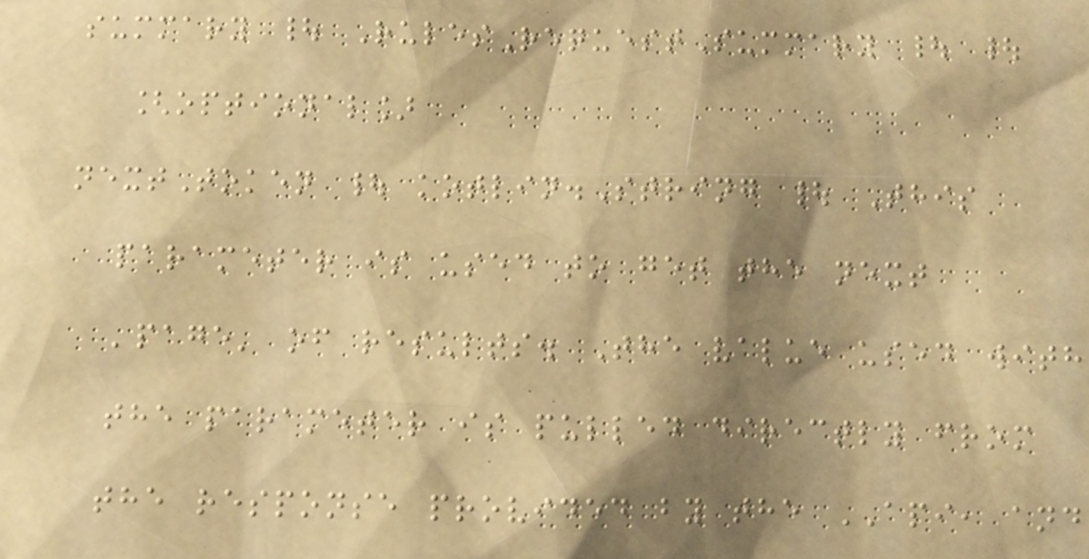summary | RulesRequestSummary | |
[optional]
nextToken | kotlin.String | This
parameter is used to get the next
'page' of results. The value used with
the parameter is pulled directly from
the response provided by the API, and
